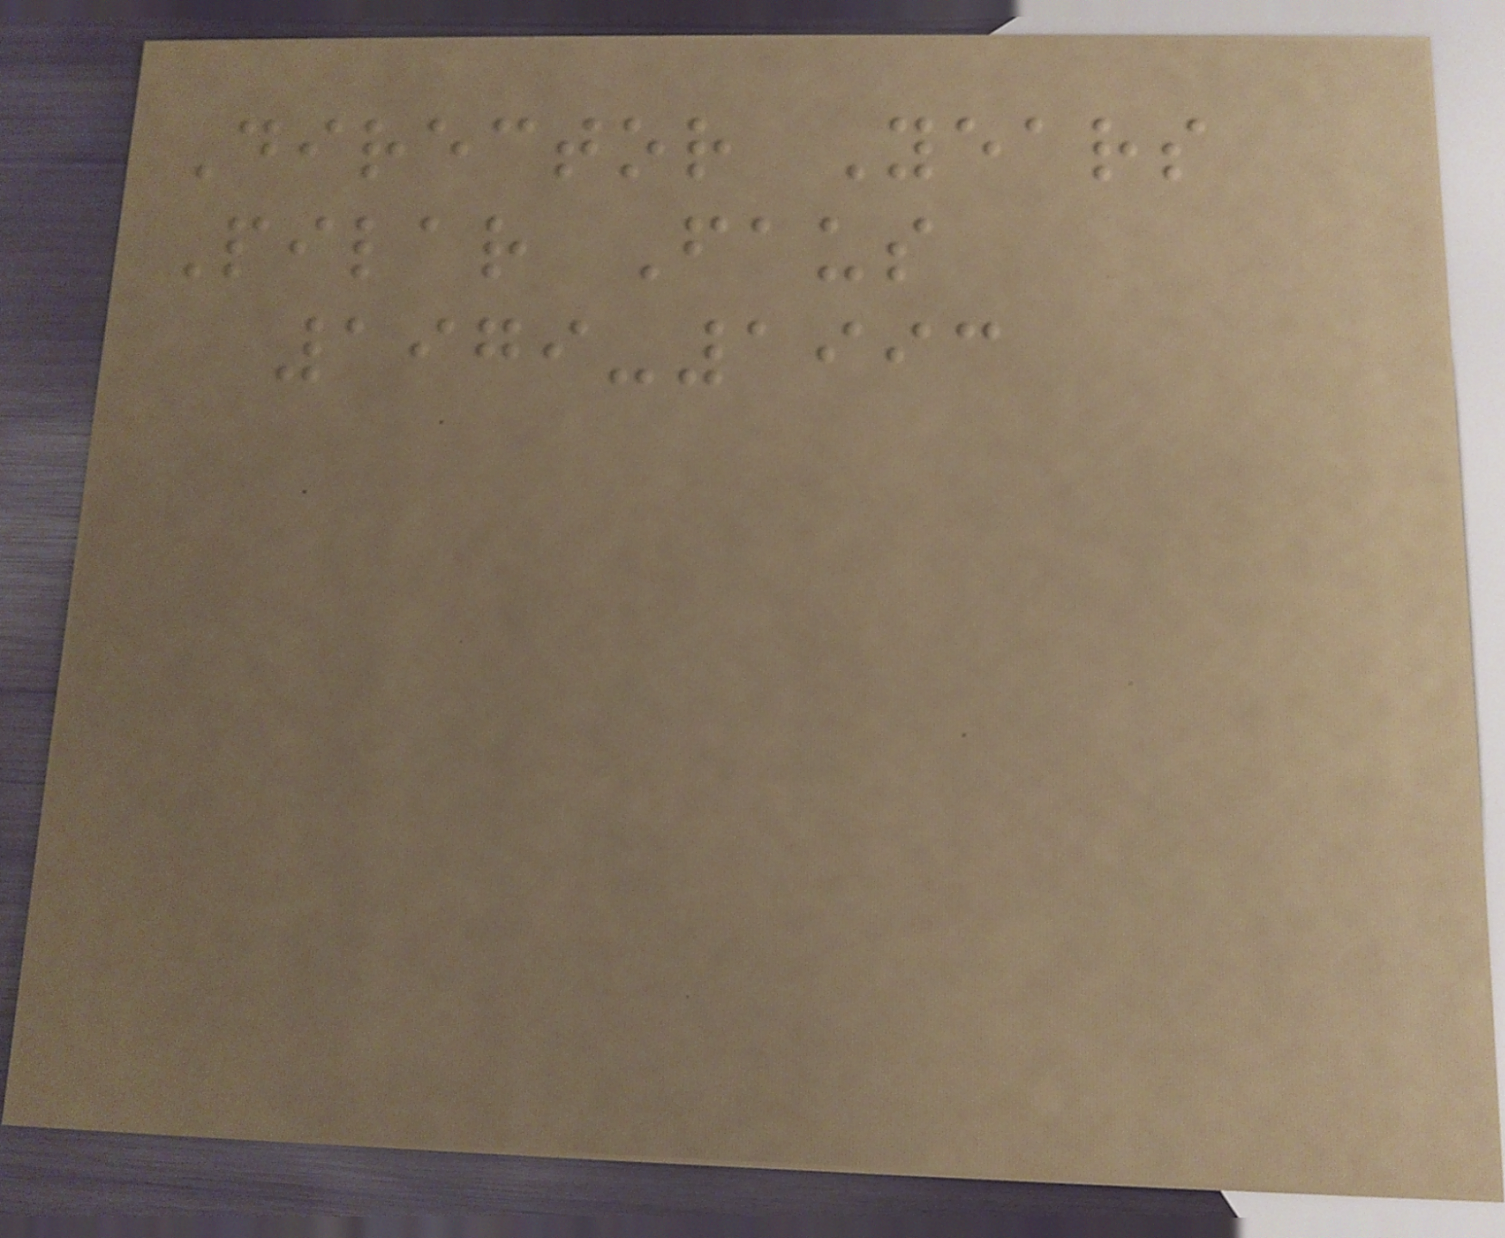Director Years
Pilar Faus
1979-1993
